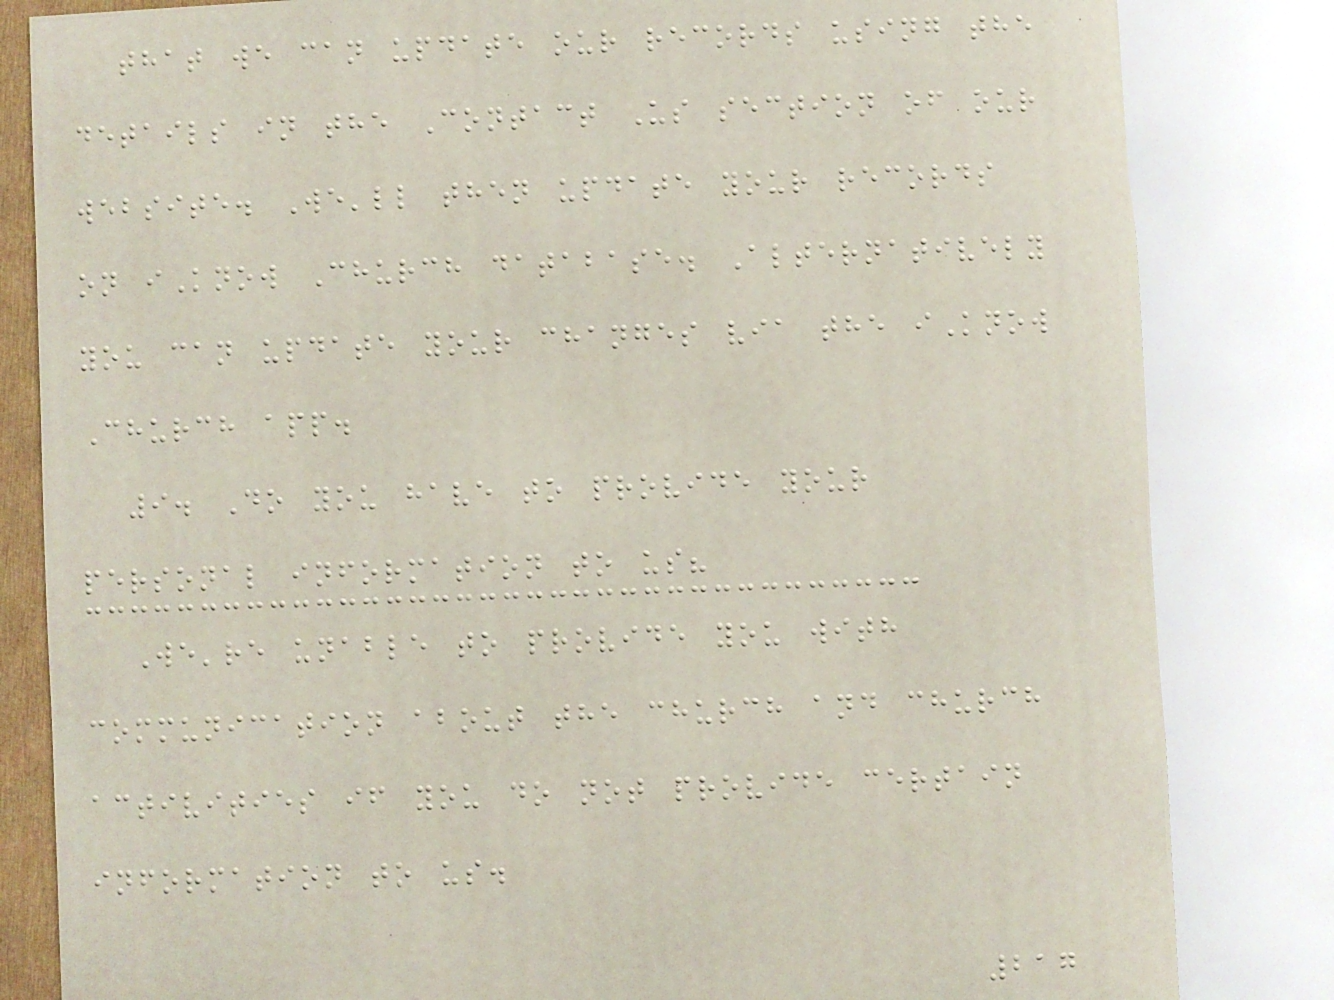that we can update our records using the
details in the Contact Us section of our
website. We'll then update your records
on iKnow Church database. Alternatively
you can update your changes via the iKnow
Church app.
9. Do you have to provide your
personal information to us?
We're unable to provide you with
communication about the church and church
activities if you do not provide certain
information to us.
217
